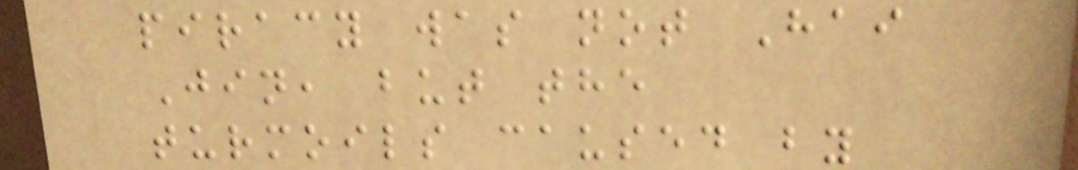piracy was not Hai
Jin, but the
turmoils caused by
